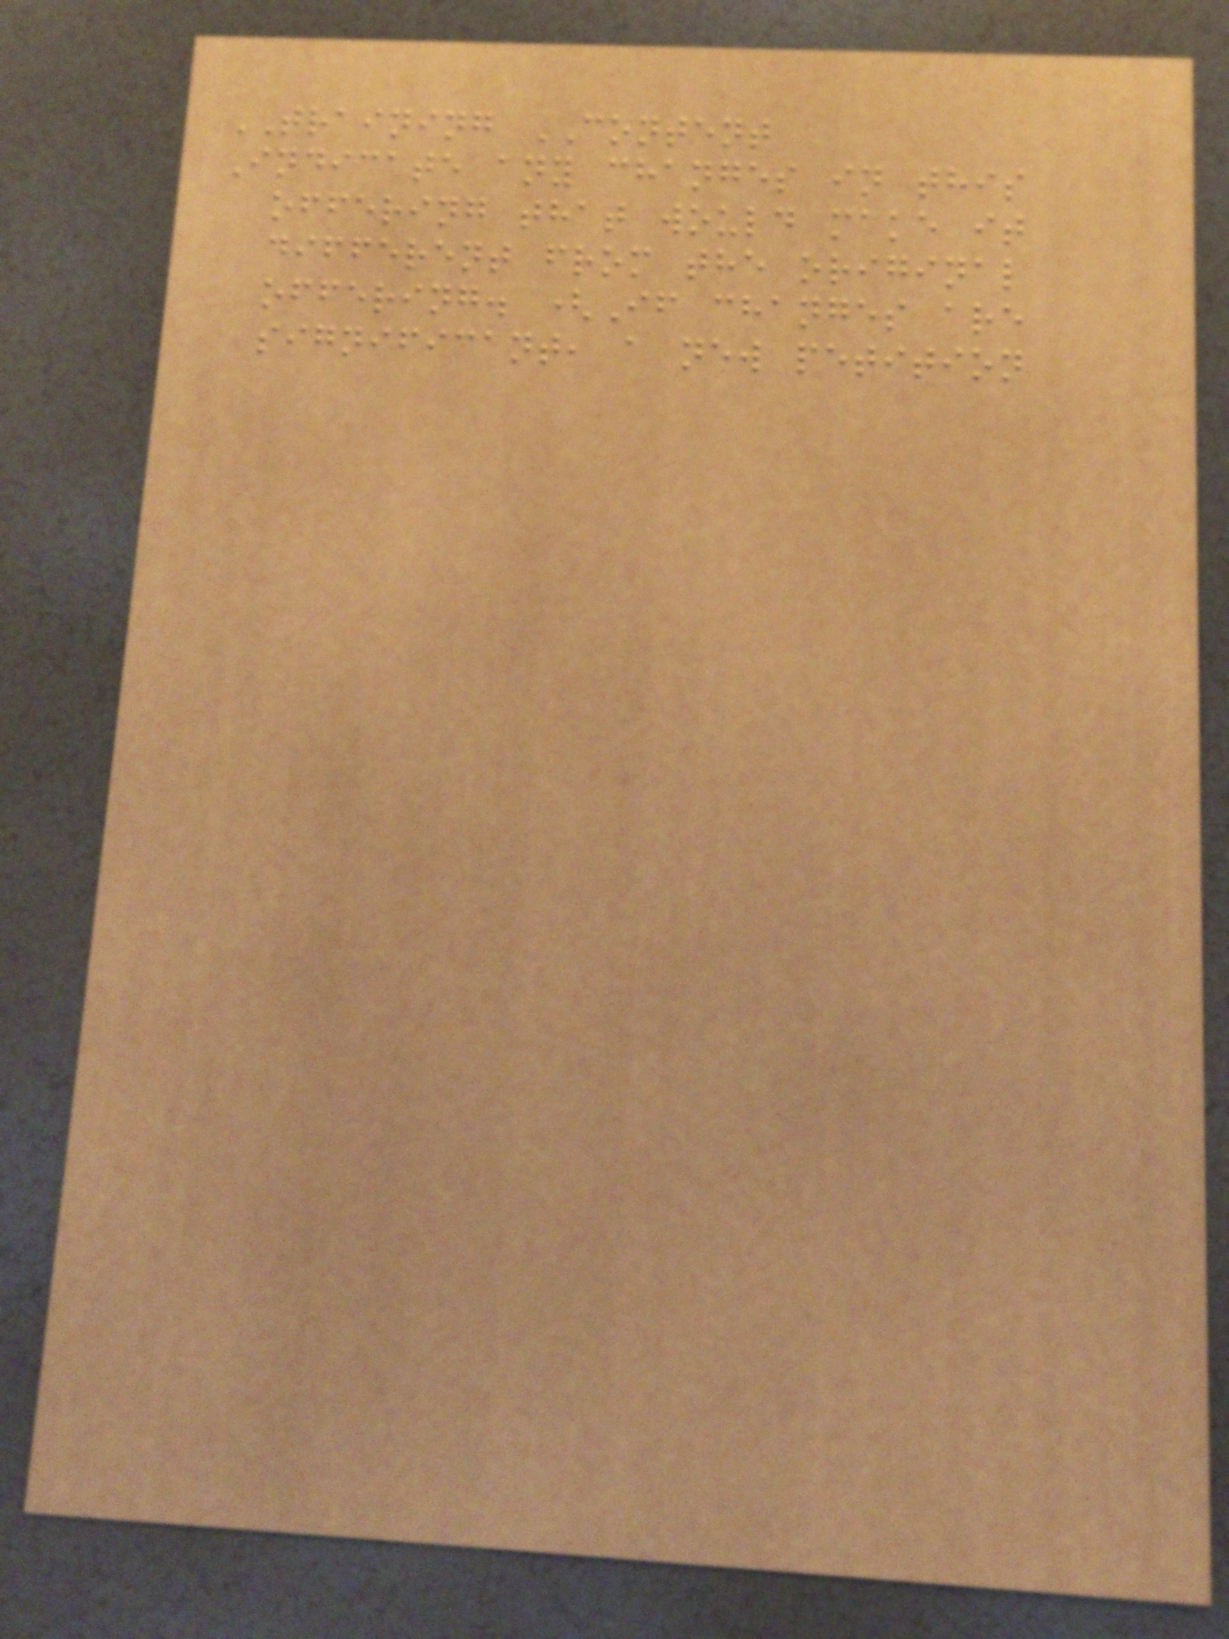TRAINING CONTENT
Indicate any changes in this
offering that would make it
different from the original
offering. (If changes are
significant, a new petition
